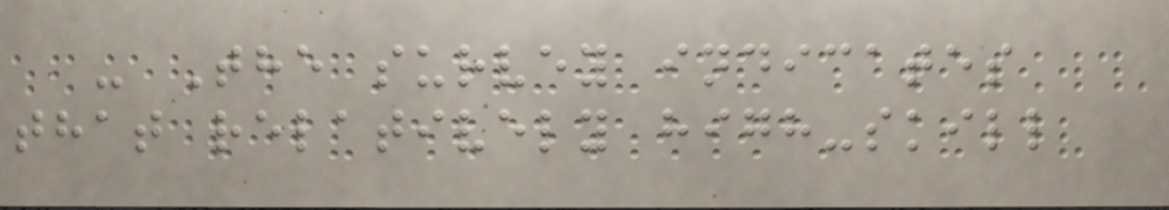- The survey indicates
that relatively high-skill
